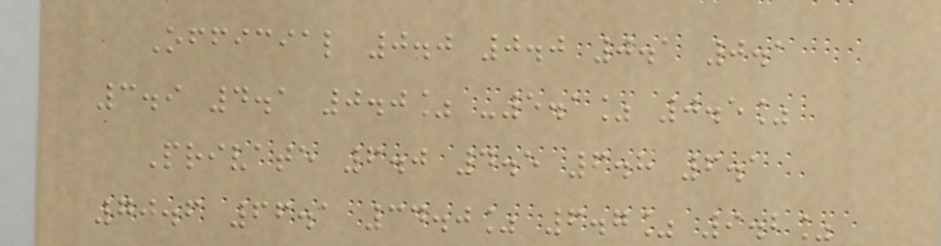Official 0.0 0.0 0.1 0.1
3.9 4.1 0.0% -5.1% 0.5%
Private 6.0 4.5 6.8 6.1
70.6 66.1 34.0% 6.7% 9.2%
